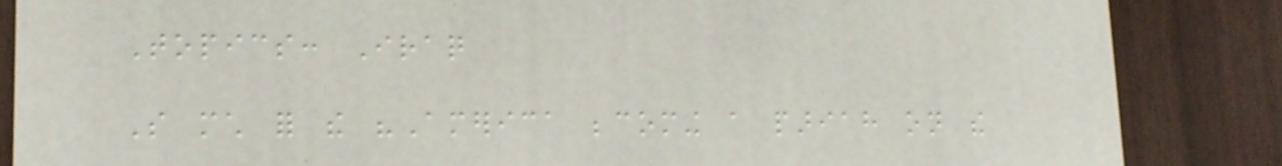Topics: Iraq
So much for the "America becoming a pariah on the
